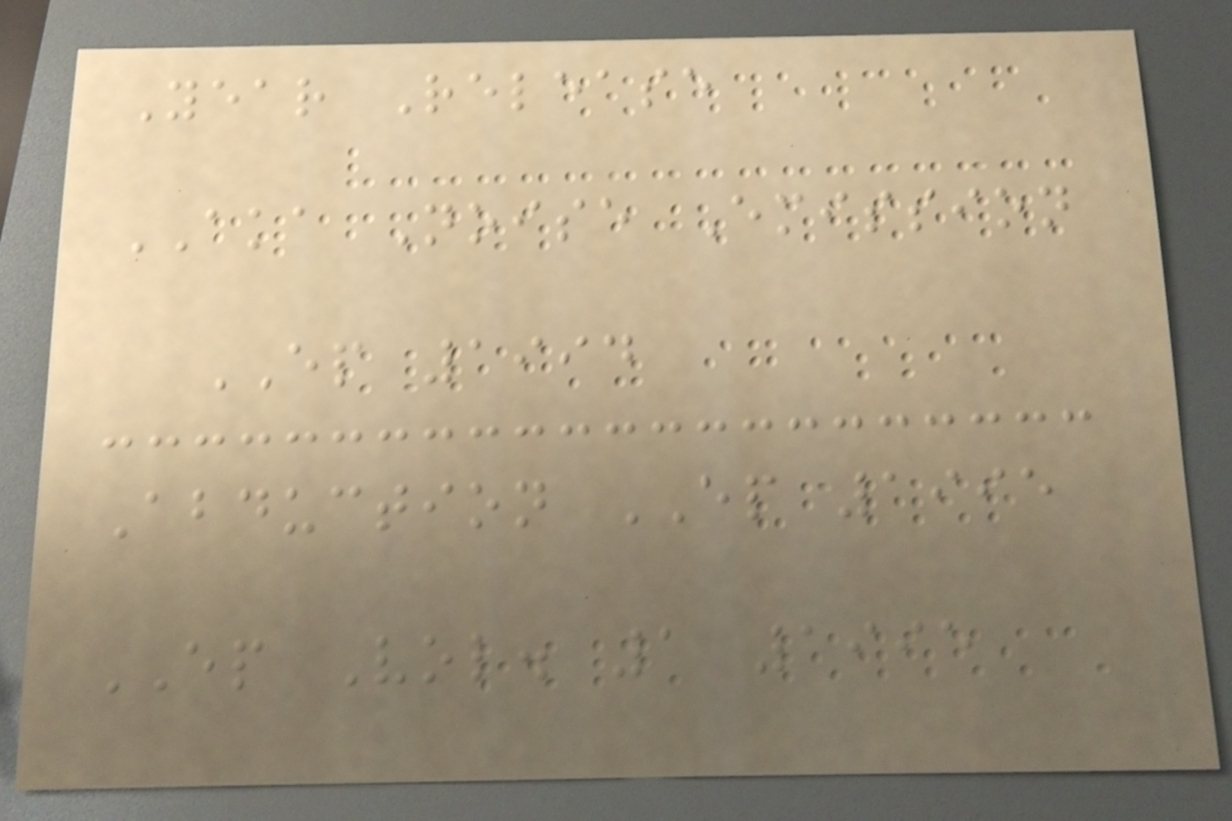Year Release
AKA Noise Emission
EP 1994
Abduction EP 1995
EP Vol. 1 1995
